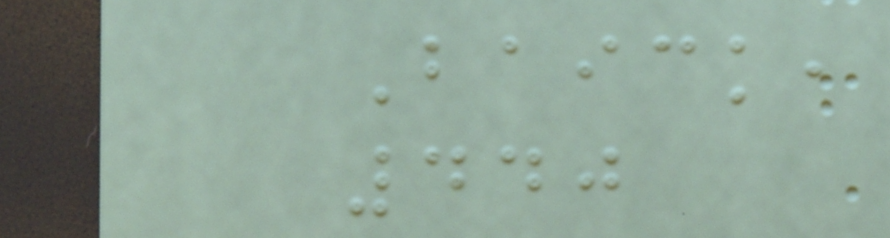Baick,
440
